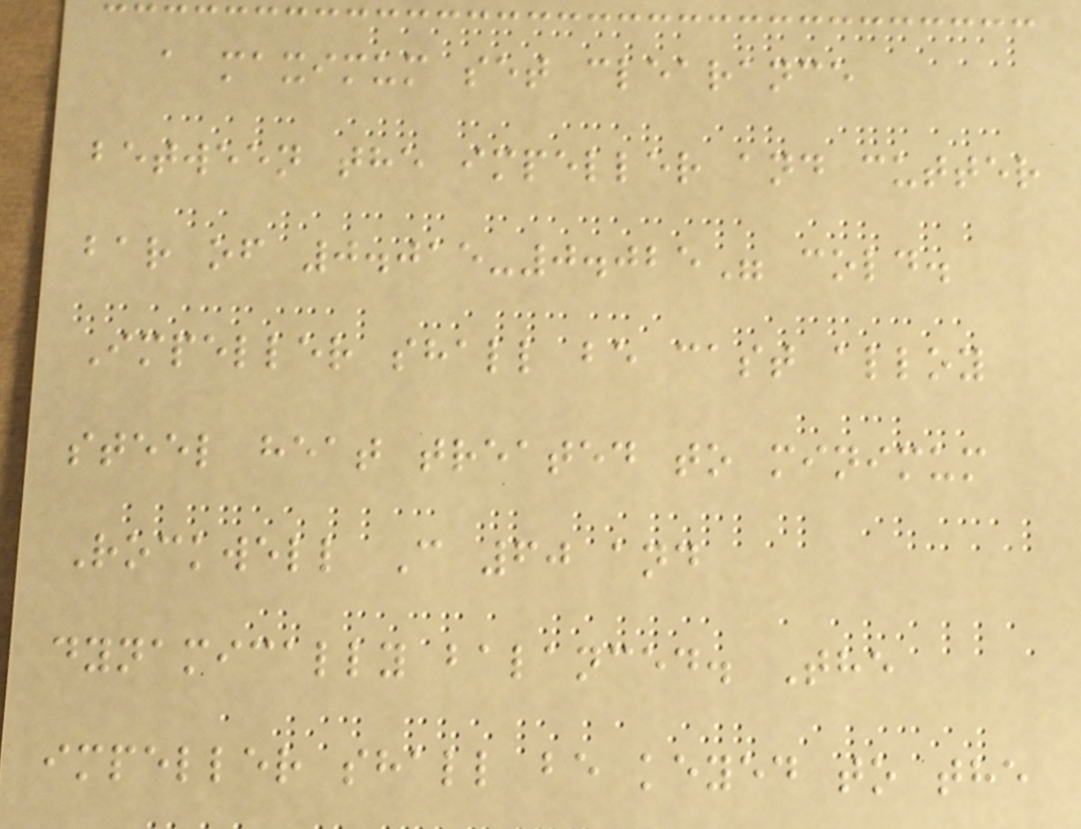a maximum set clearance
between the impeller and cutter
bar of 0.015-0.025" cold.
Impeller shall be cast alloy
steel heat treated to minimum
Rockwell C 60 and
dynamically balanced. The
impeller shall be keyed to the
